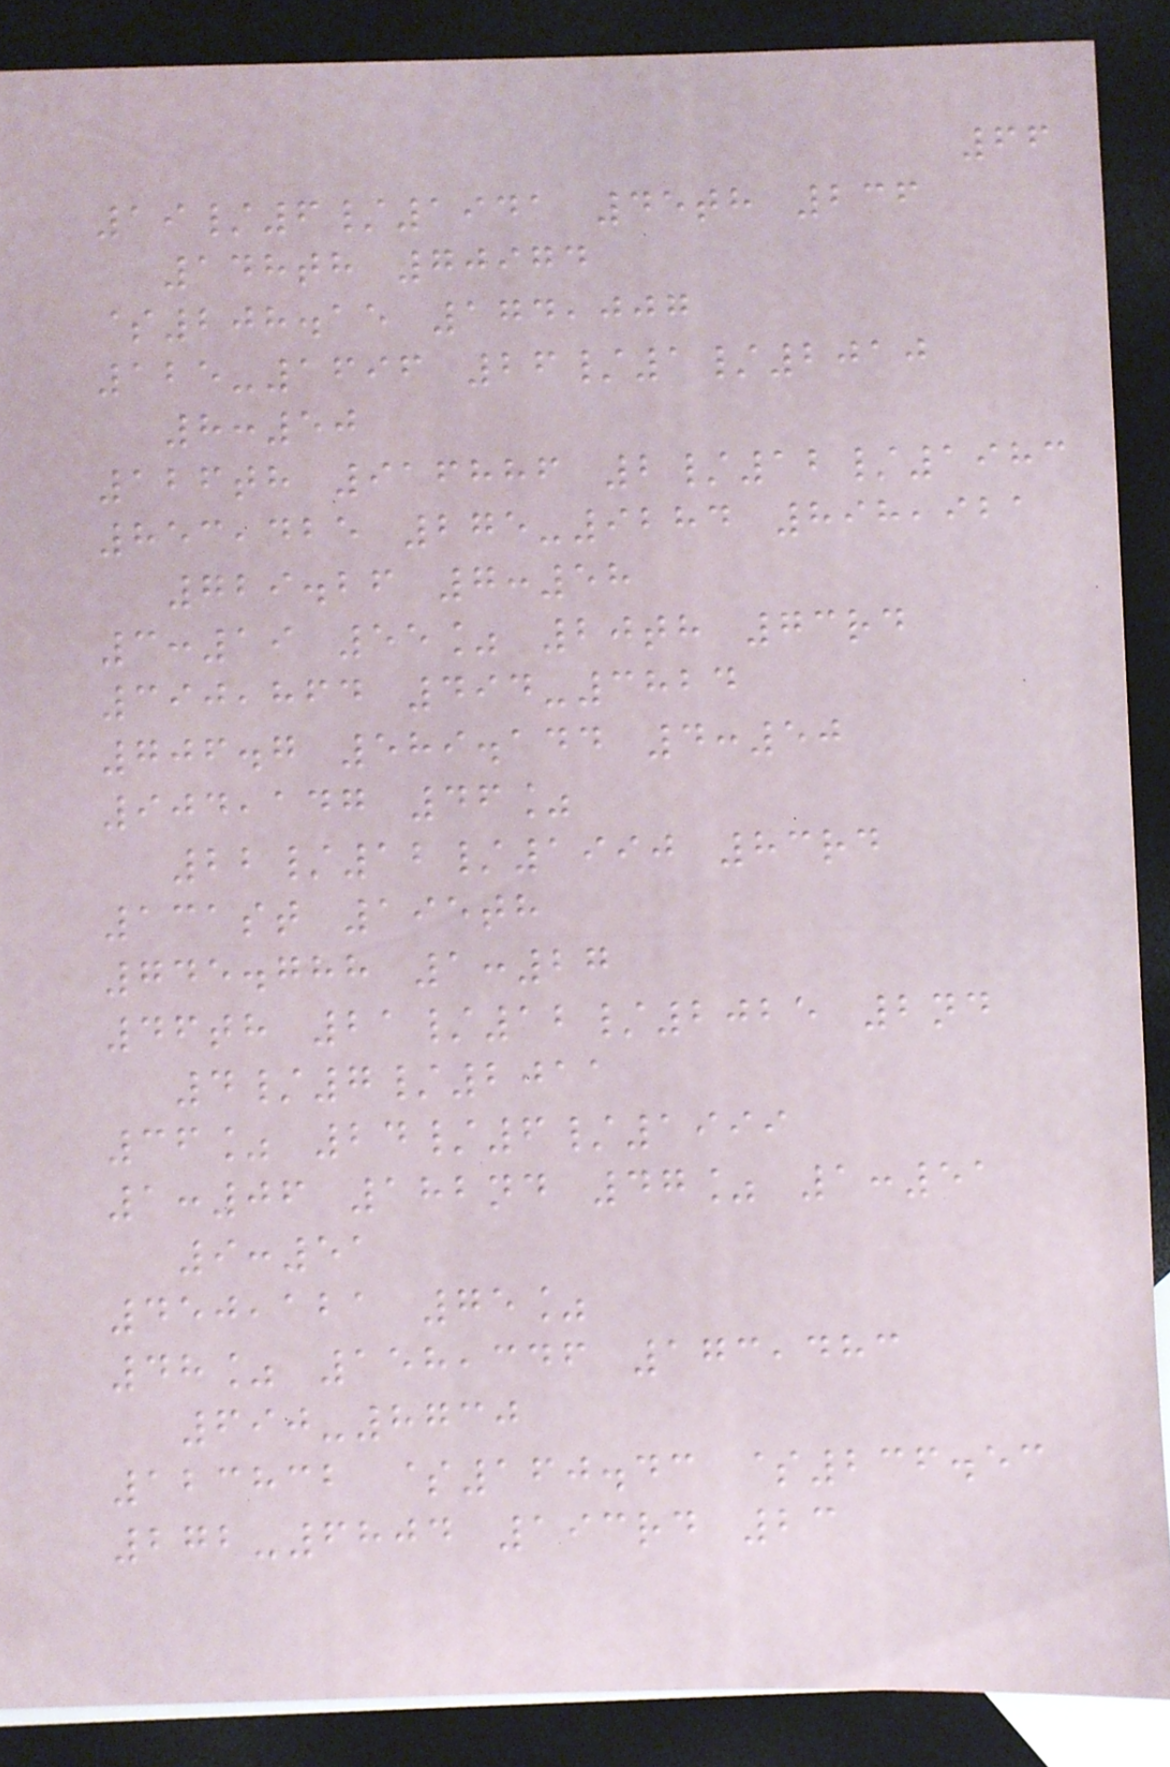66
19/6/1941 45th 236
148th 70974
$208.15 174,007
125-1696 26/1/2010
8:50
126th 916886 2/12/1983
853,425 275-9284 898,921
729.26 7:58
3:19 55% 20th 73rd
390,864 494-3824
706.7 589.144 4:50
904,147 46%
22/12/1990 83rd
131st 195th
745.788 1:27
46th 21/12/2025 2nd
4/7/2011
36% 24/6/1999
1:06 182nd 47% 1:51
9:51
450,121 75%
48% 158,346 173,483
690-8730
123832 $160.43 $236.53
272-6804 193rd 23
